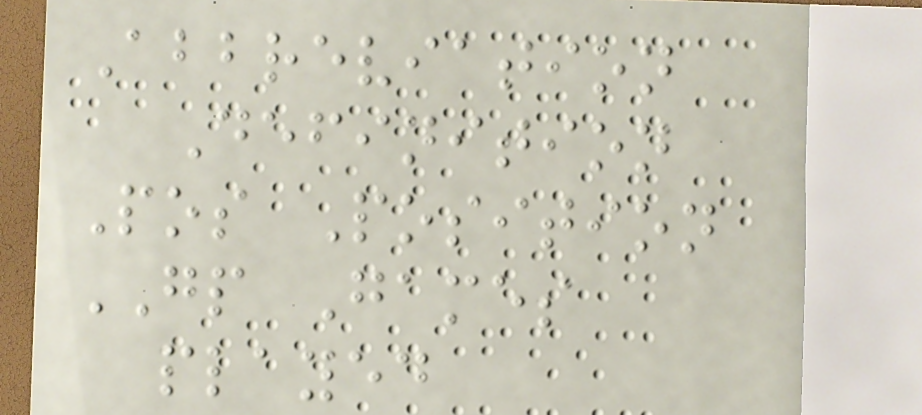Abbreviation
Definition
Pos Position
GP Games
played
